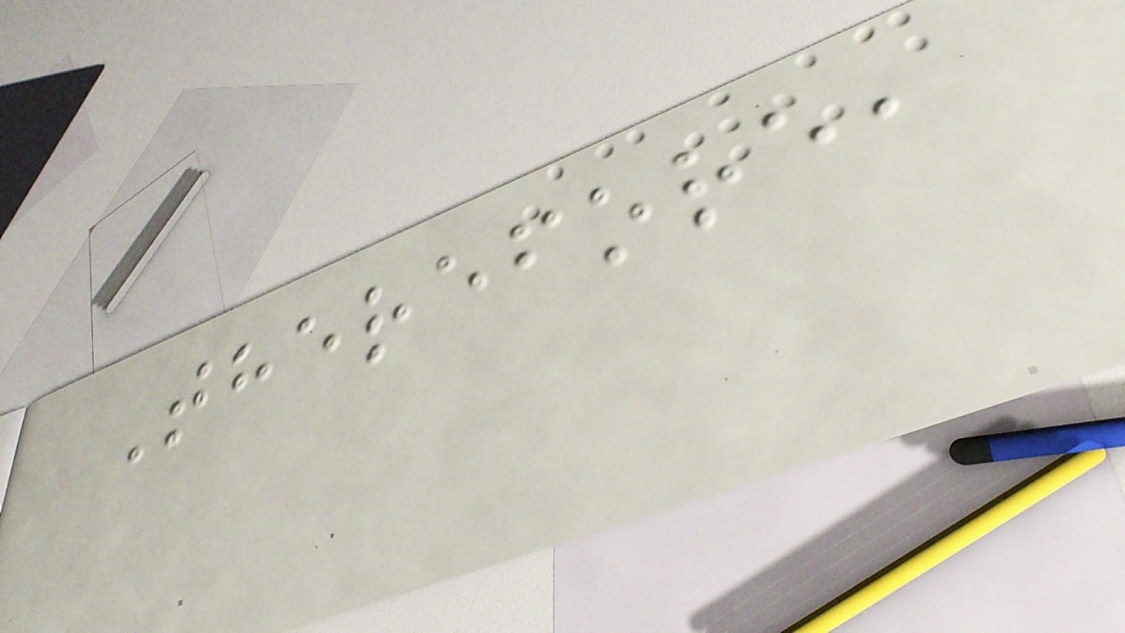Therefore,
